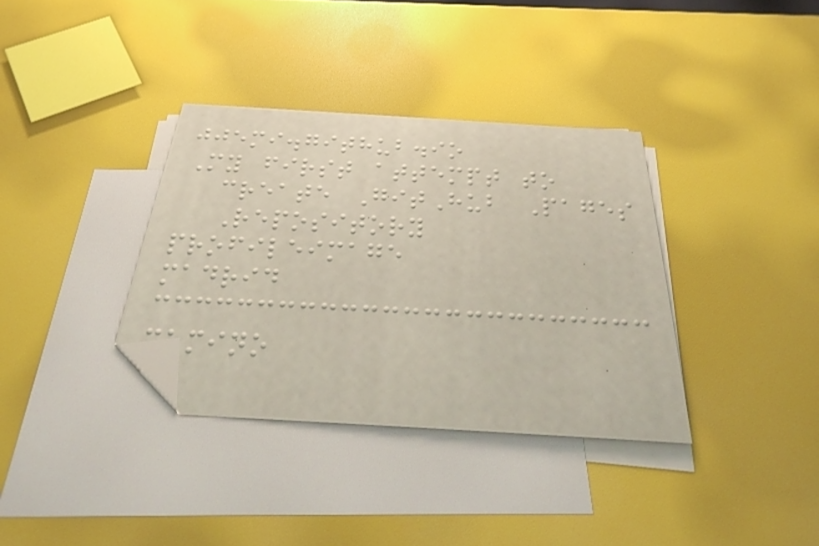jjemi.github.io
My first attempt to
create GitHub Pages
Repository
profileimage
madrid
camino
